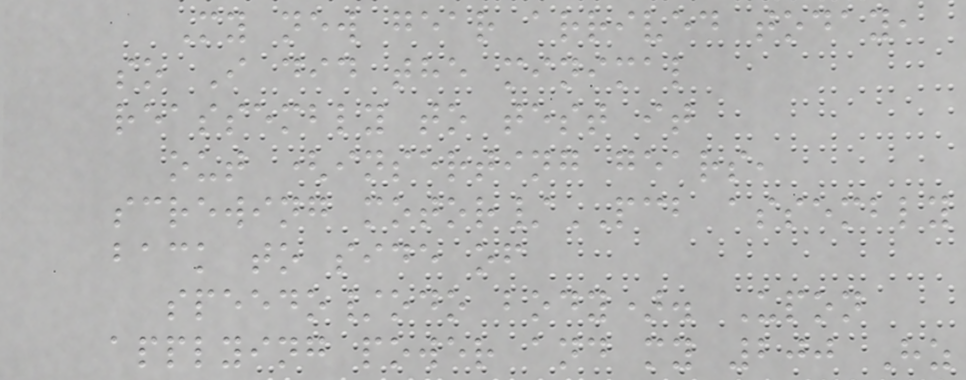My new gear arrived today,
so I did the minimal
reassembly to test it
out (inserting gears,
screwing motor/PCB assembly
back to side of
speedo/odo body). Upon
applying power and my 200 Hz
